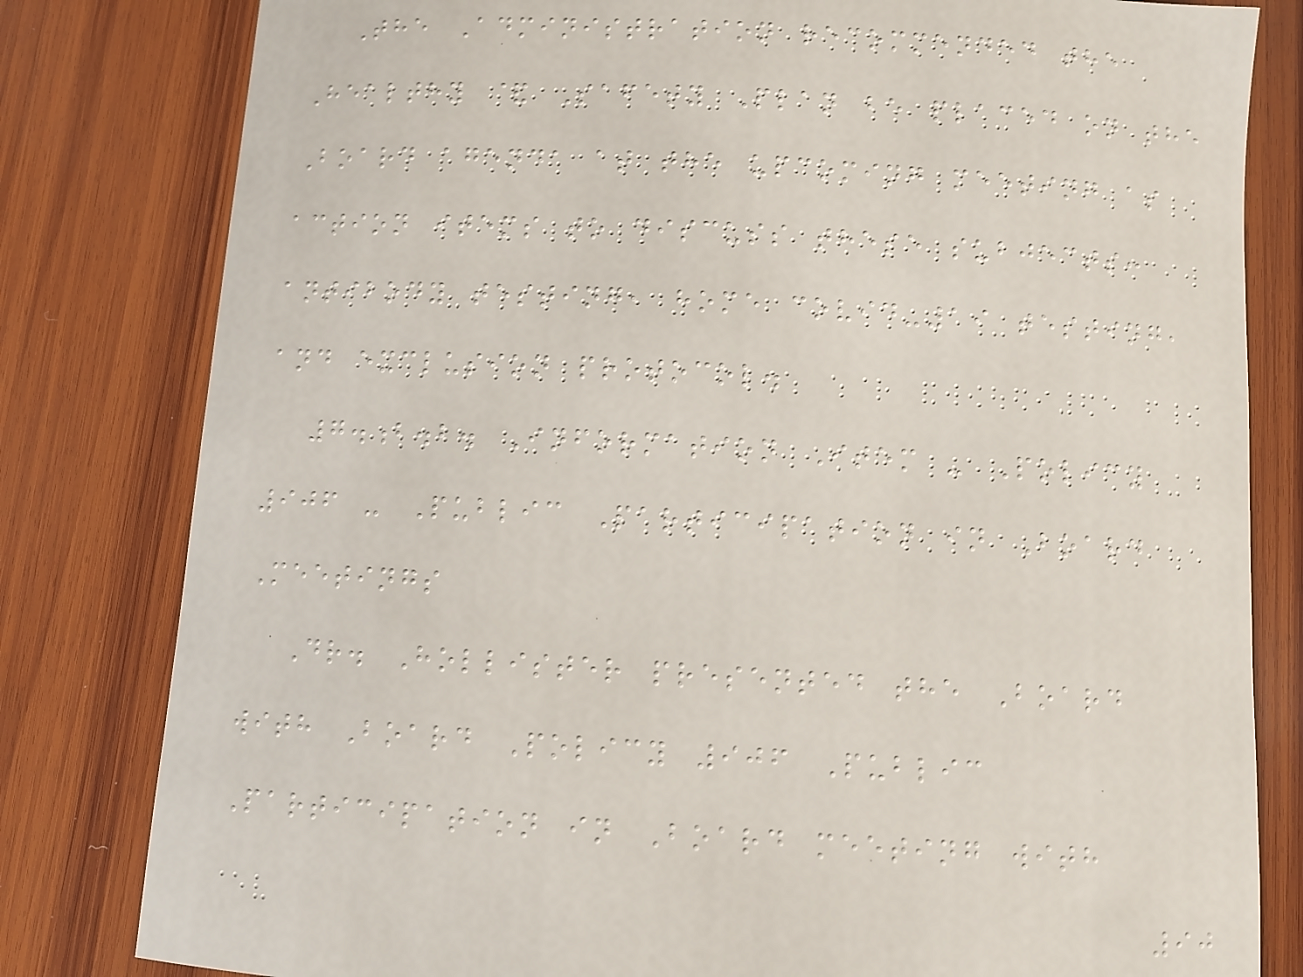The Administration recommended the
Healthy & Safety Plan be placed on the
Board agenda at the upcoming meeting as
action items to discuss these subjects:
antibody testing, home covid-19 testing,
and exclusion protocol.
7.b.b. Information Item - Policy
906 - Public Participation in Board
Meetings
Dr. Hollister presented the Board
with Board Policy 906 Public
Participation in Board meeting with
90
